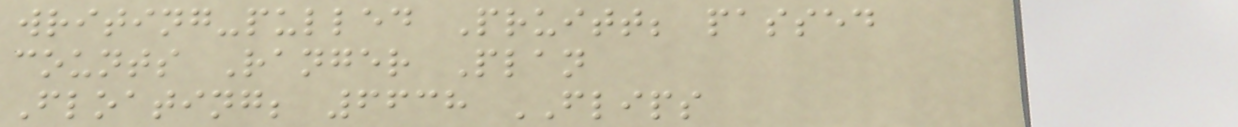writing-pulled Pruitt; passed
counts Ranger Plan
Floating; 6638 FLIPS
